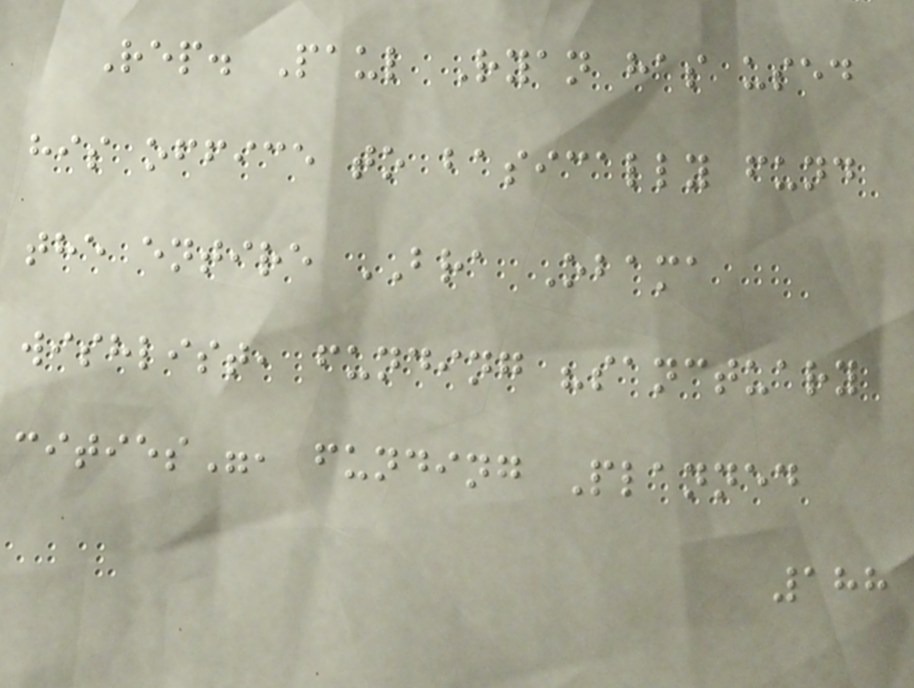Rep. Paul Ryan has used
his office to basically fund
the entire BRA Obama
wishlist, funding "sanctuary
cities", funding Planned
188
